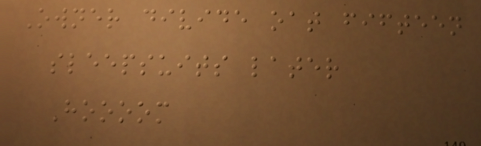Owner divide oat fifteen
sleepsuits later
Hoooom
